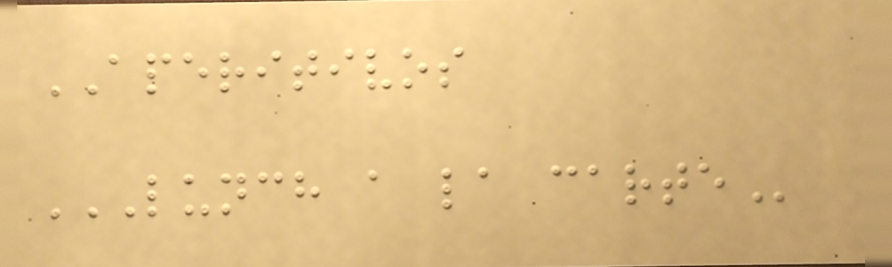APERITIVOS
LUNCH A LA CARTE
